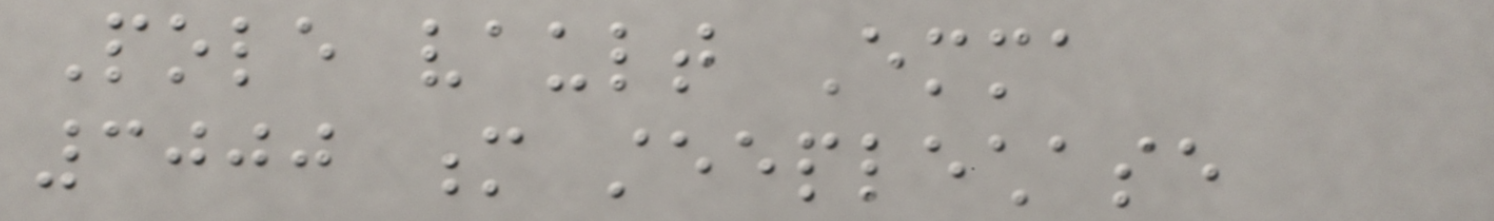Pole vault Emma
3000 m steeplechase
